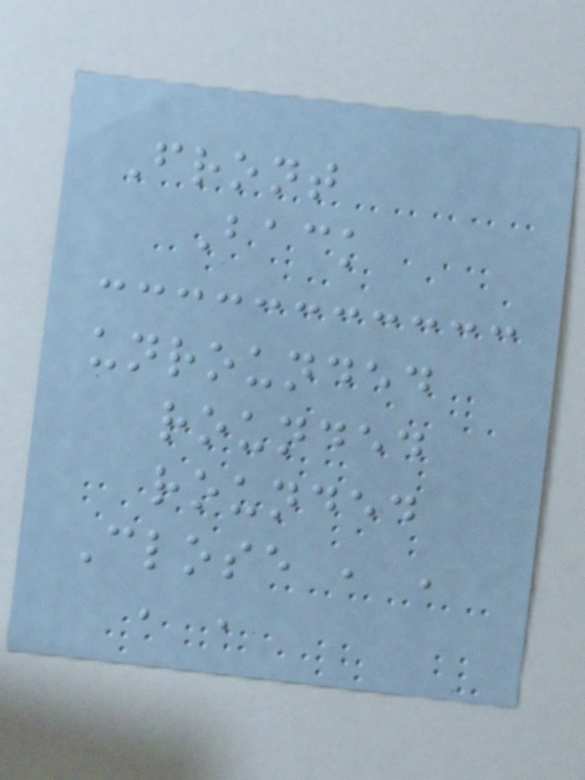Front
Back
unrounded
rounded
rounded
Close , ,
, ,
